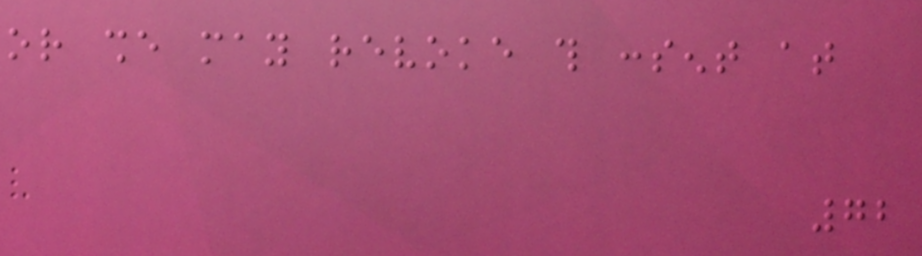or she may revoke this consent at
72
